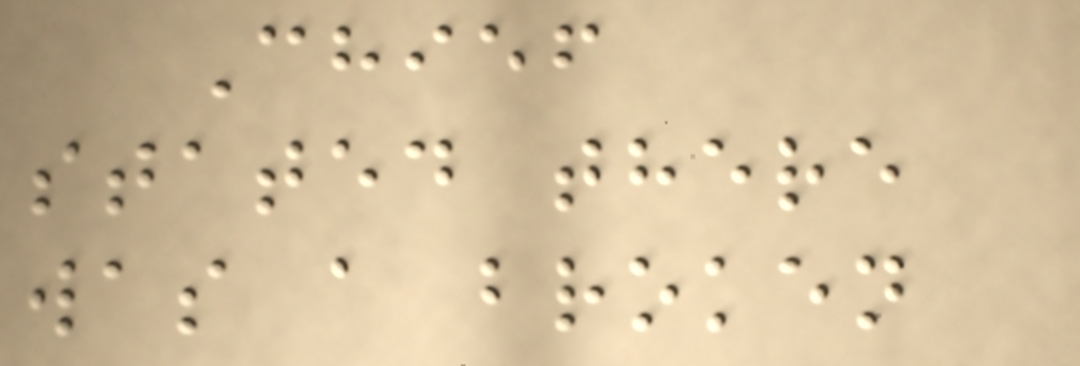Chief
stated there
was a broken
